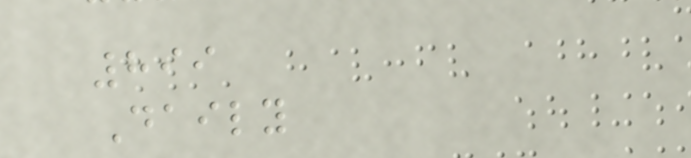899
Daily
